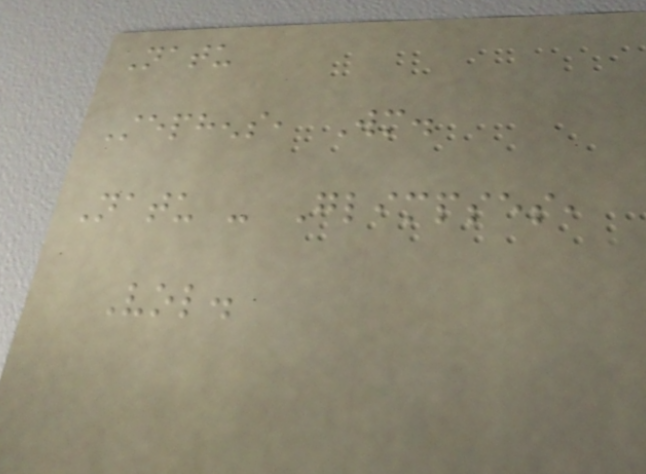Natu
Stephens, Wm.
Natu - Glimpses,
Vol.
